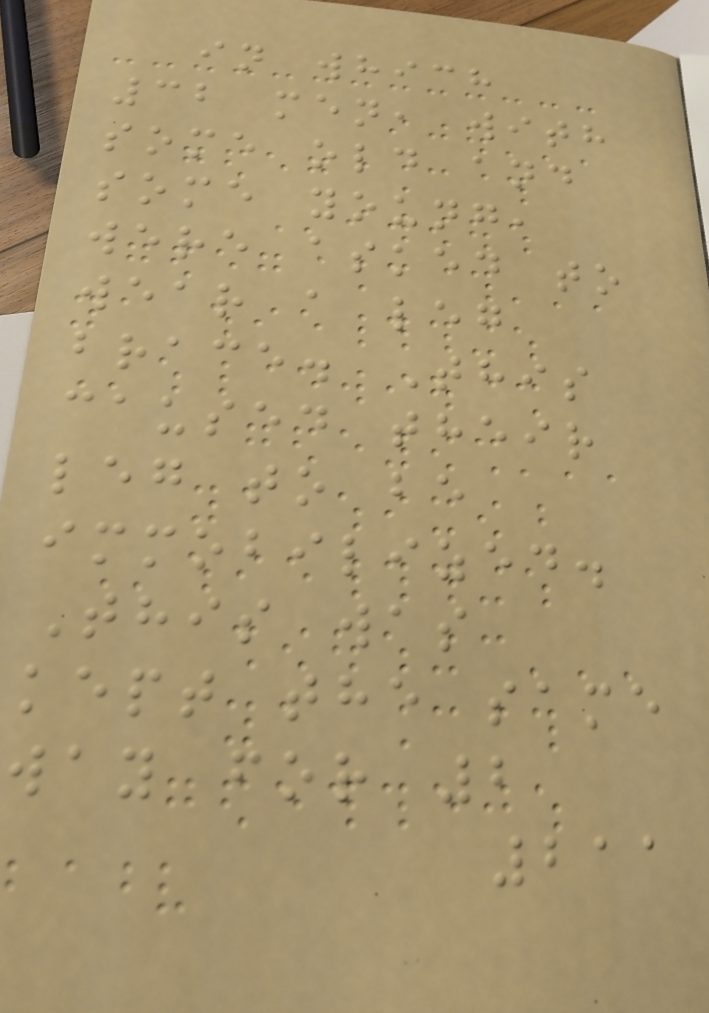in which
32 men, with
some old and
some young,
were asked to
wear a leg
brace. This
caused their
leg to be
immobilized.
This was
kept the same
way for 2
211
